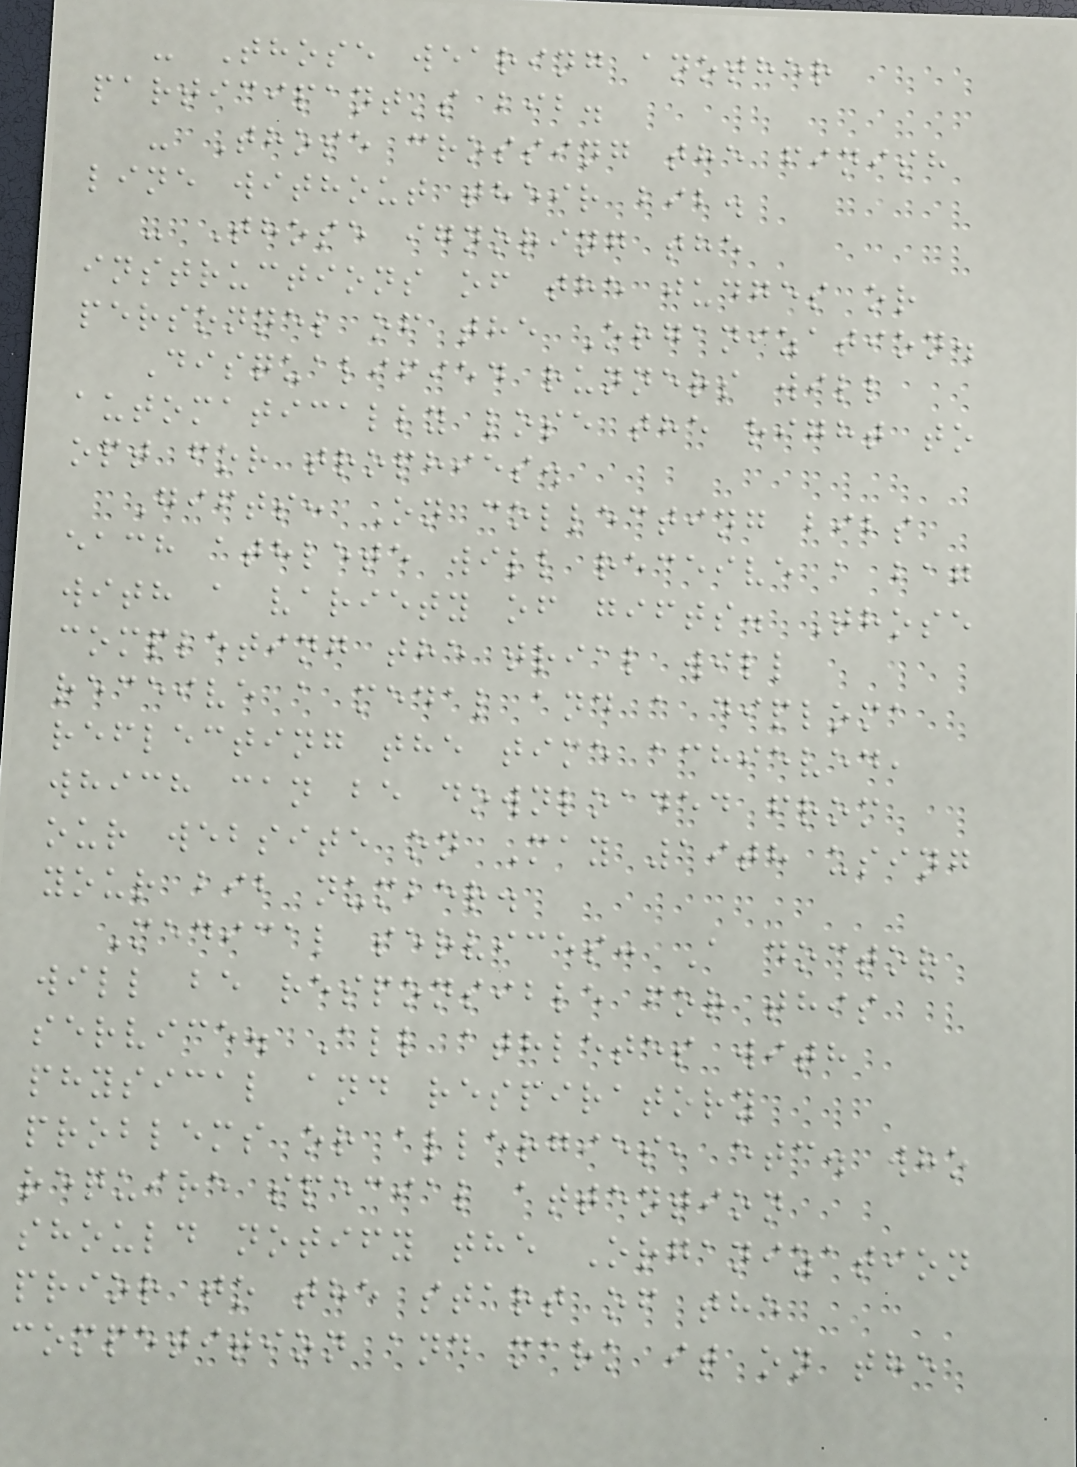- Those wearing another
participant's bib.
- Those crossing the finish
line without their bib.
- Those ignoring the
instructions of the judges or
personnel of the Organization.
Disqualified runners will
automatically lose the right to
opt for trophies.
Gifts: On collecting bibs
each athlete will receive a bag
with a variety of gifts. Those
completing the trial will
receive a medal and a diploma
reflecting the time achieved,
which can be downloaded from
our website on May 19th using
your bib number.
Medical services: A doctor
will be responsible for this
service. All athletes with
physical and respiratory
problems or allergies, etc. who
require special attention
should notify the Organization
prior to the start of the
competition and mark it on the
